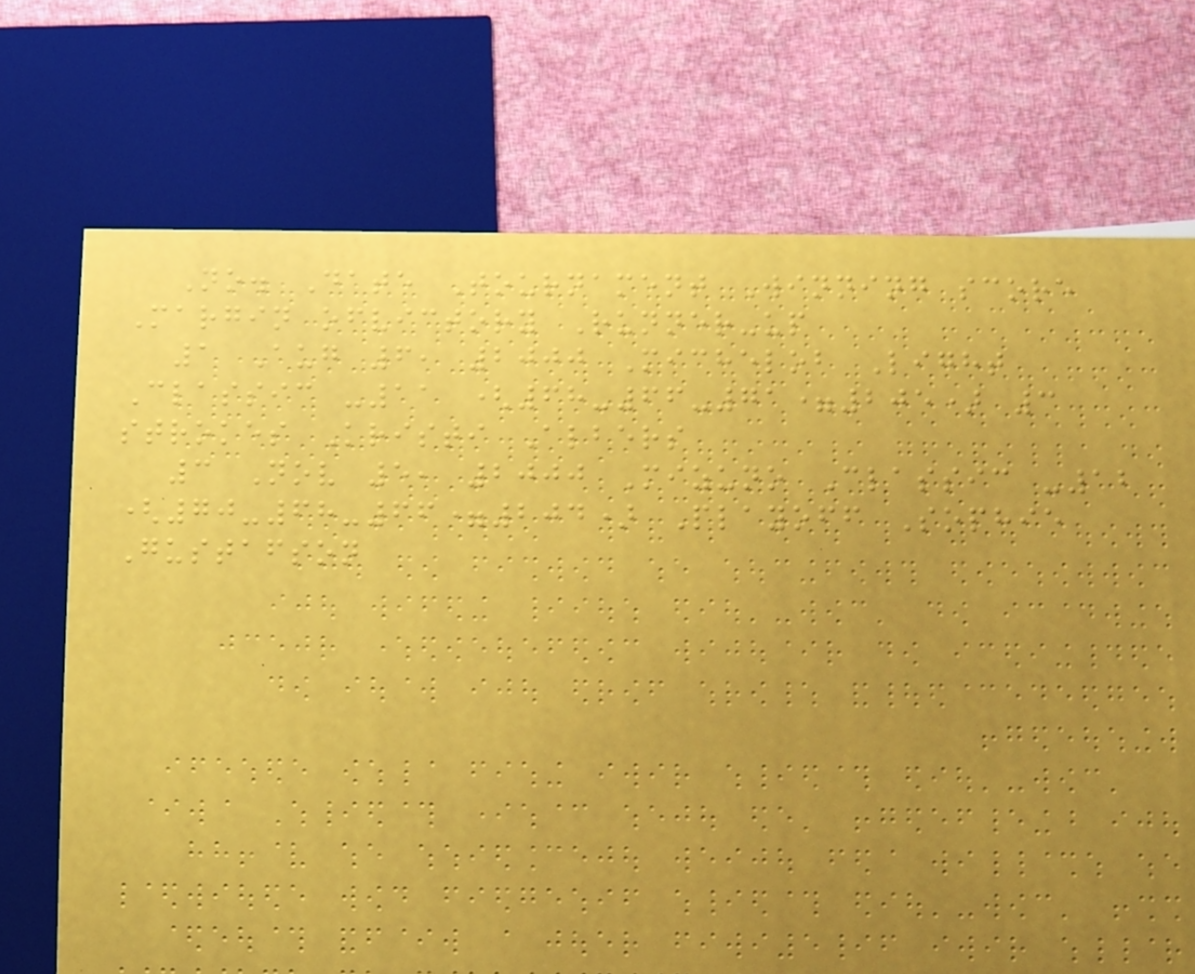No. Date Tournament Winning score
Margin ofvictory Runner-up
1 Aug 6, 2000 Michelob Light
Classic -11 (68-66-71=205) 3
strokes Kristi Albers
3 Nov 5, 2000 Mizuno Classic -12
(70-68-66=204) Playoff Sophie
Gustafson
